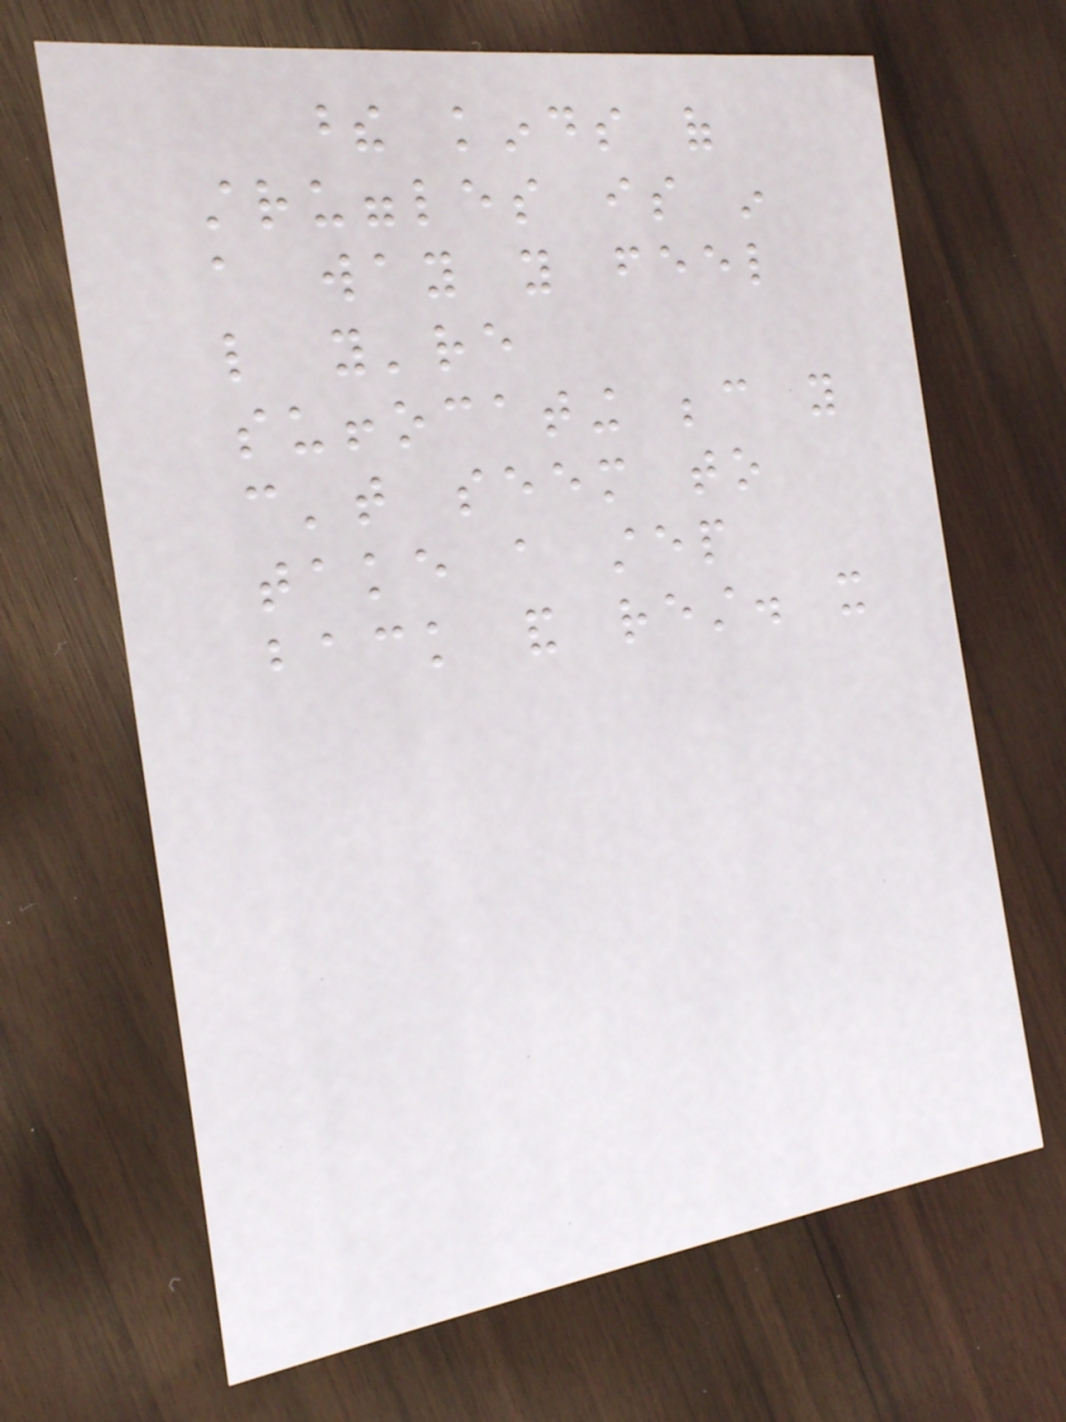these kinds of
struggles is in
a way you feel
like you're
suffocating because you
can't seem to
take a step
back and rest. it
